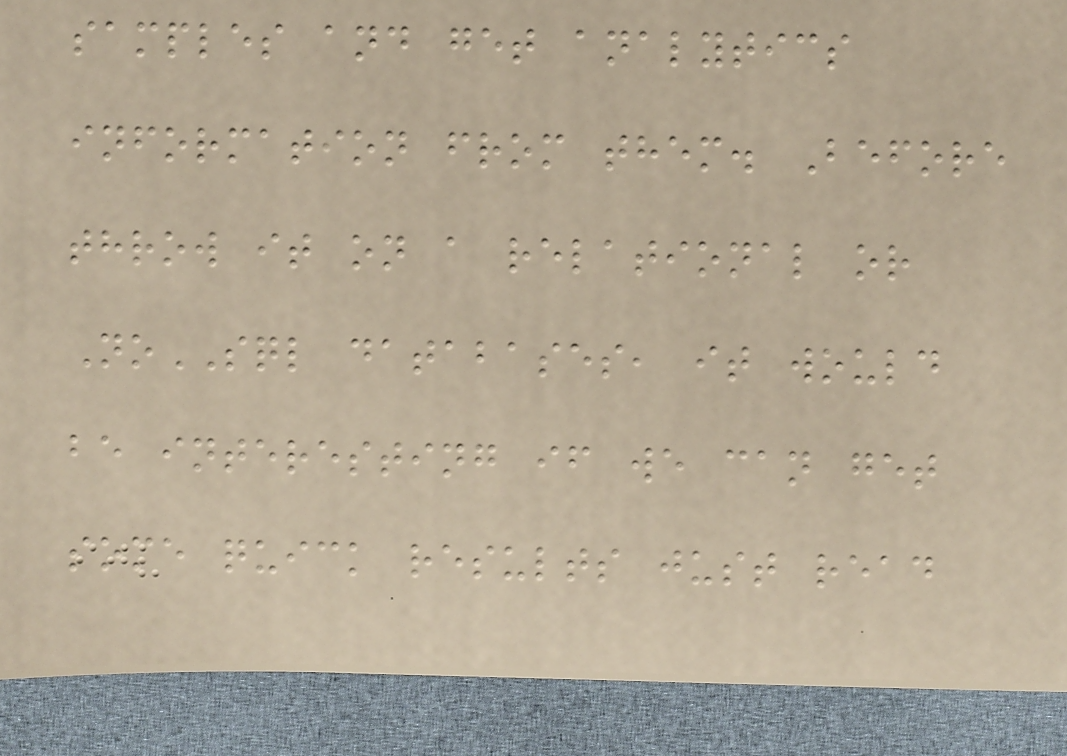samples and get analytics
information from them. Before
throw it on a relational or
NoSQL databases, it would
be interesting if we can get
some quick results just read
